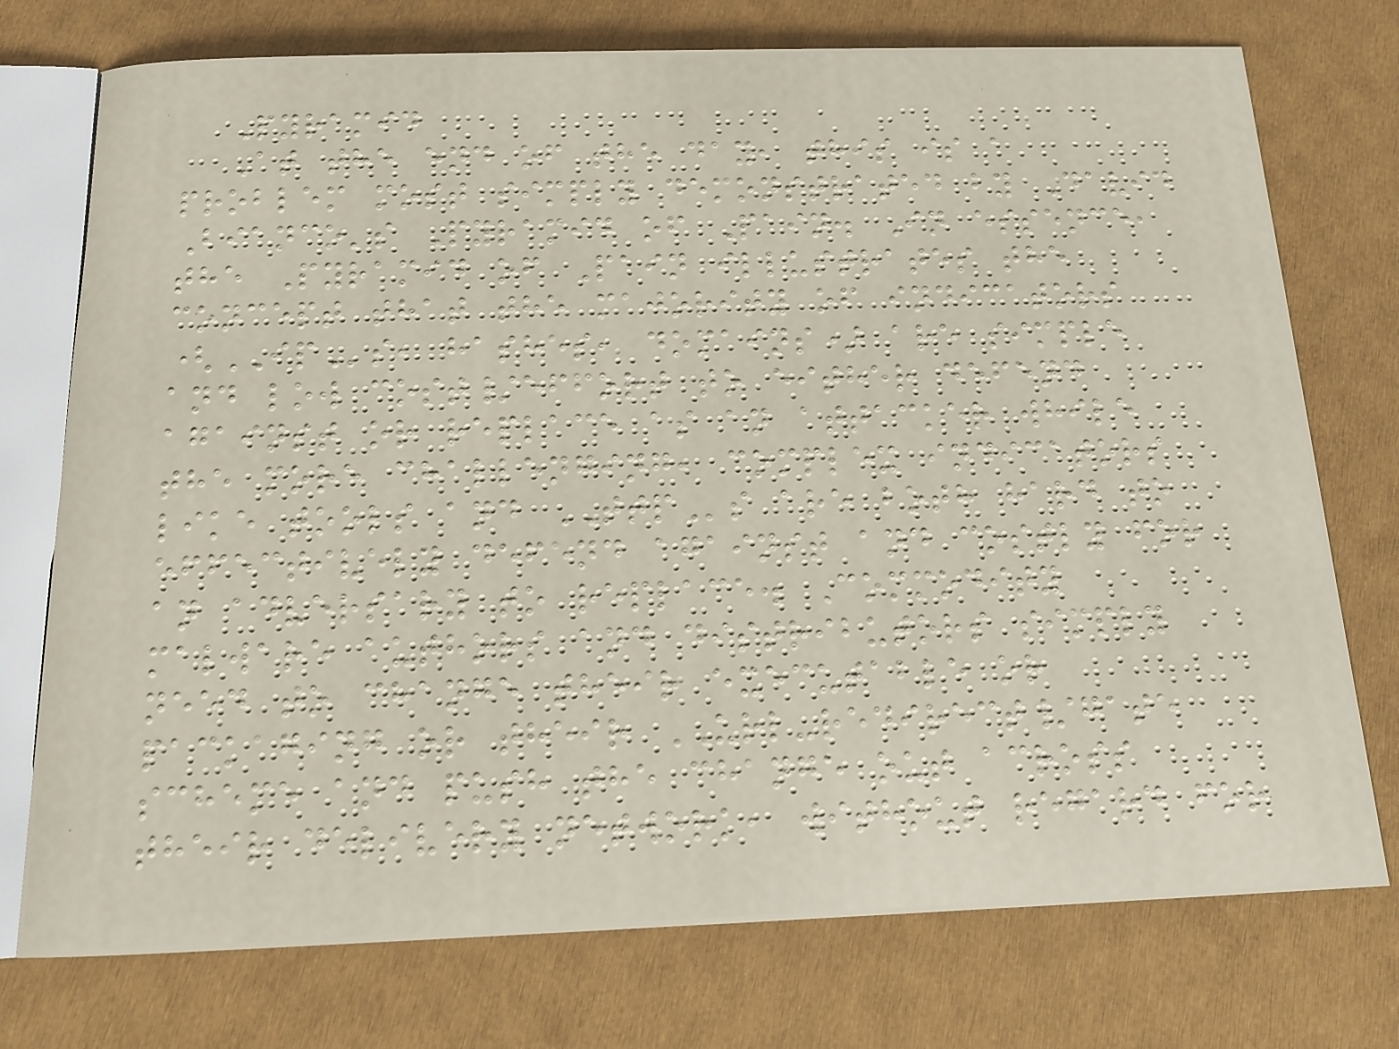Pyramid
At the end of the day, this is a
problem most simply demonstrated by David
Bianco's Pyramid of Pain. In essence,
the Pyramid of Pain illustrates the
concept that the majority of indicators
(IPs, hashes, domains) are simple
and low cost/effort to either defend
against or replace as an attacker while
the more challenging, complex indicators
like tools and TTPs are both hard to
effectively defend against and costly for
an adversary to replace. Commodity
malware authors and distributors simply
need to change their executable or
packaging or their URL-redirect/gate
scheme and push the change out across
their delivery network, without regard for
